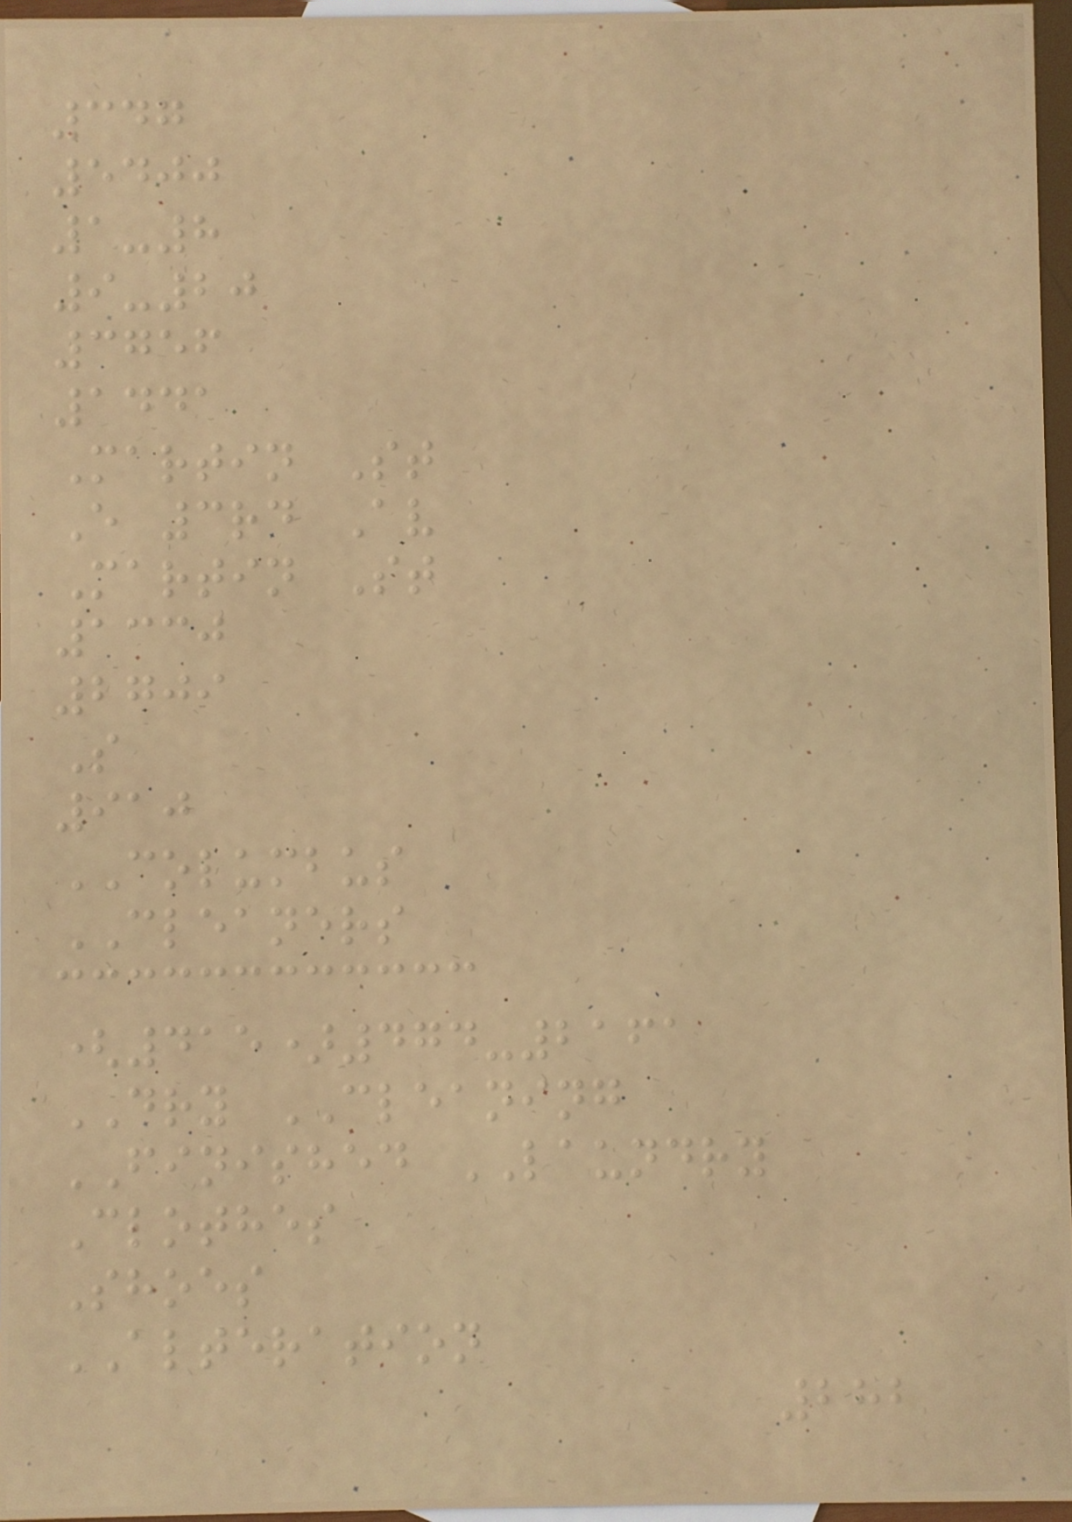347
5400
1-8
9-20
3756
1441
Martin St
E 3rd Av
Martin St
1330
2709
S
910
COLUMBUS
CLEANERS
(415)474-2161
DRY CLEANING
FINISHED LAUNDRY
Clothes
Shoes
ALTERATION
282
